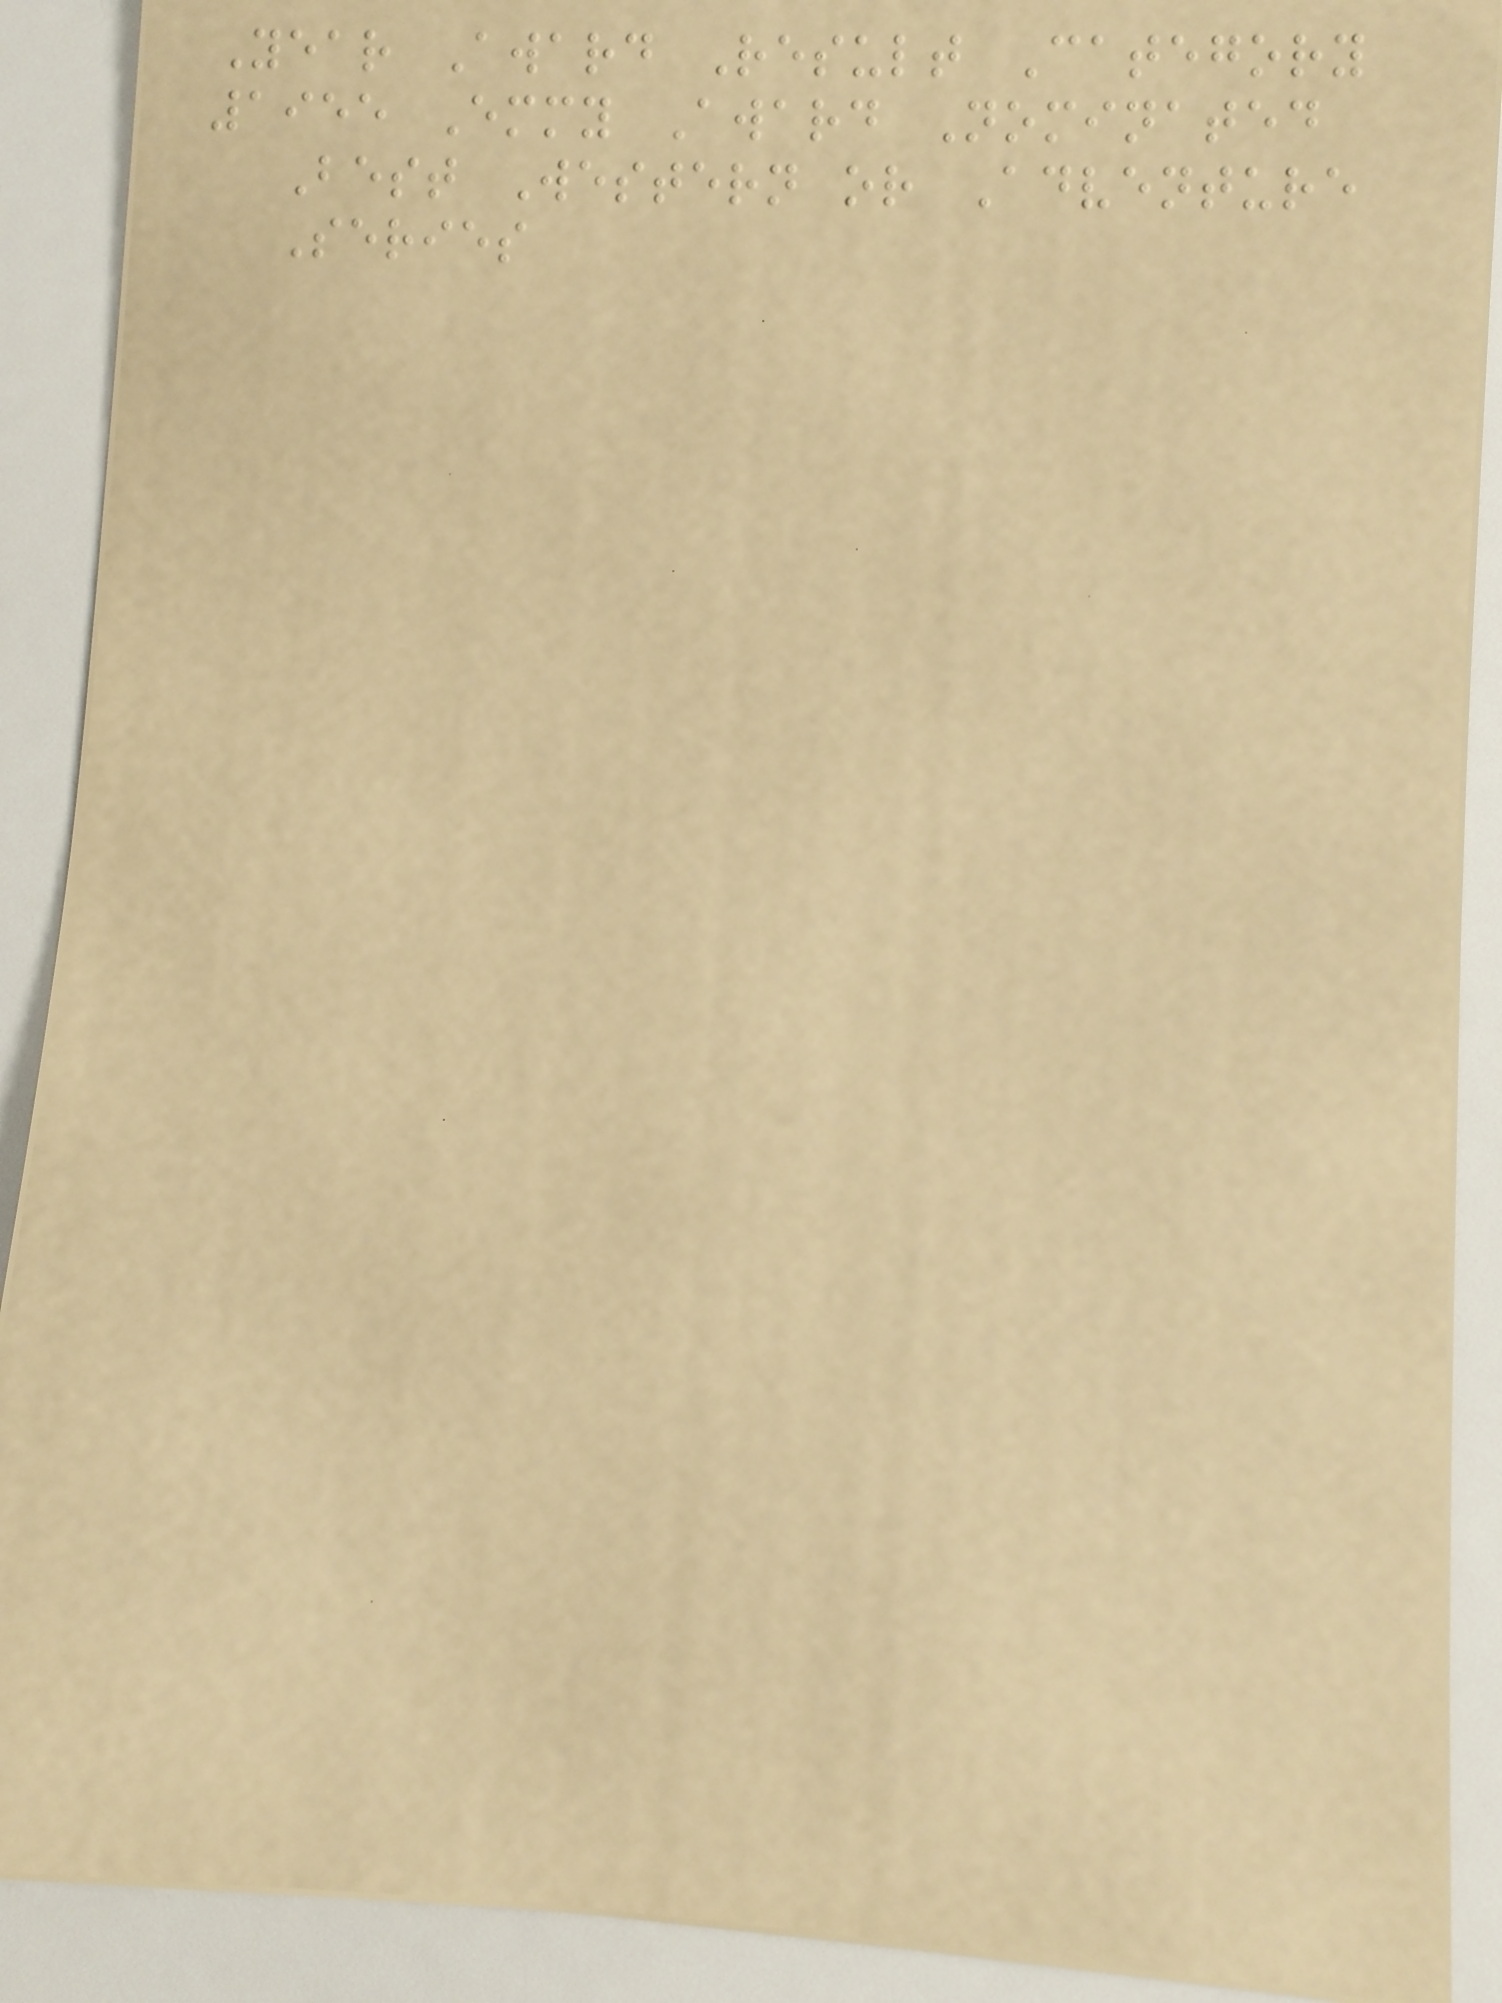Year Award Result Category
1955 Emmy Award Nominated
Best Western or Adventure
Series
